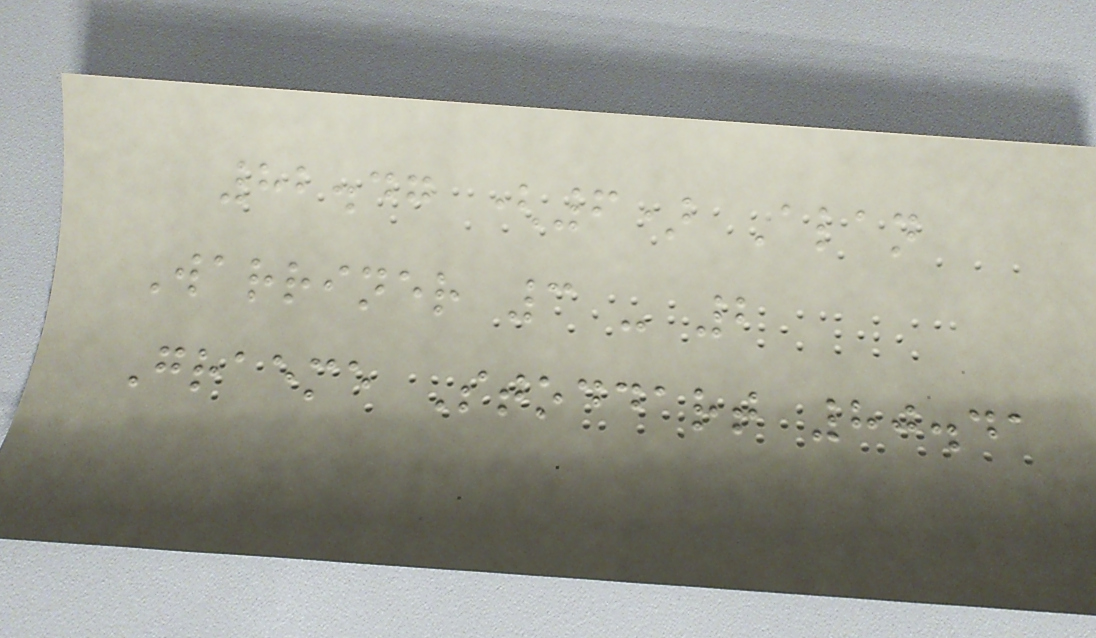82.47 (6) Alan
Warriner 3 - 2
Graeme Stoddart 80.41
